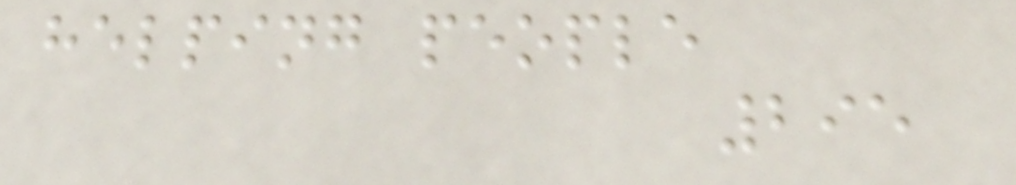helping people
295
